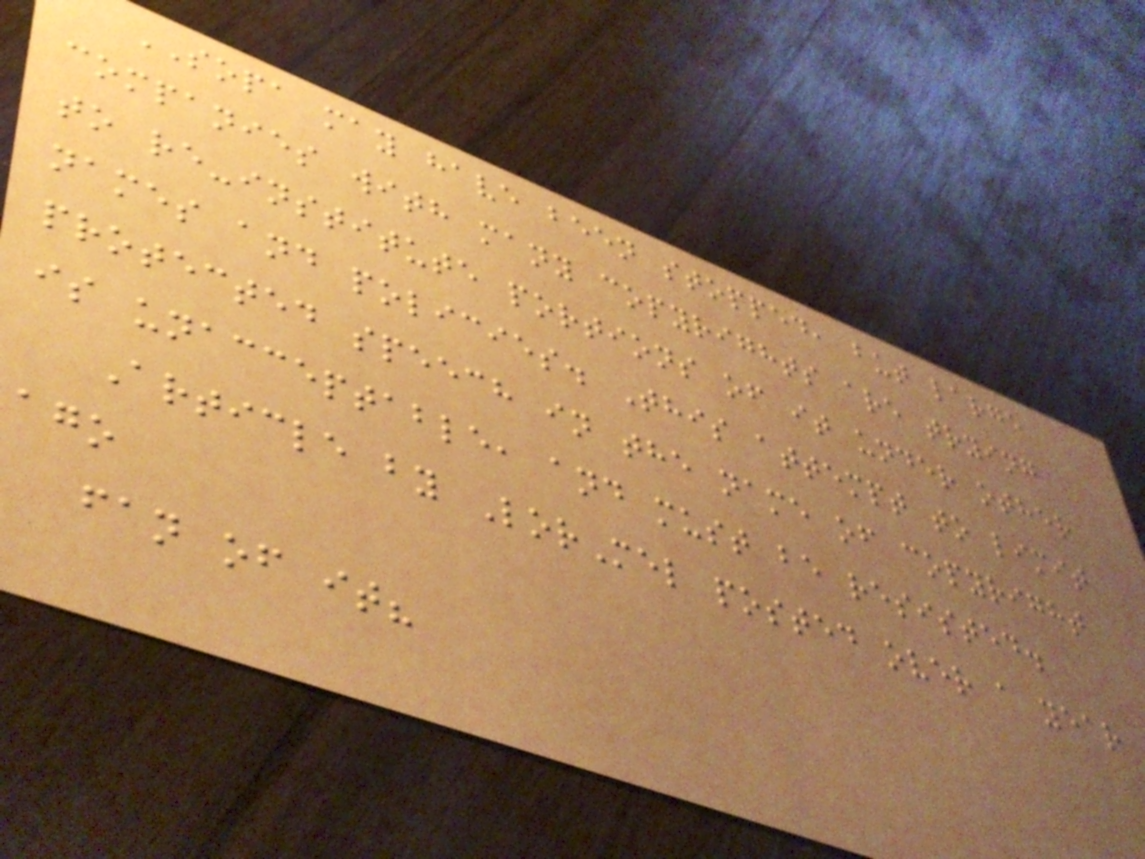SOPA may have been stopped, but large
companies with many copyrights are trying
to re-institute portions of it under other
names and policies. This attempt to limit
protected speech in the name of copyright
is unacceptable, and must be resisted.
Article by LorMel posted over a year
ago
fan of it?
